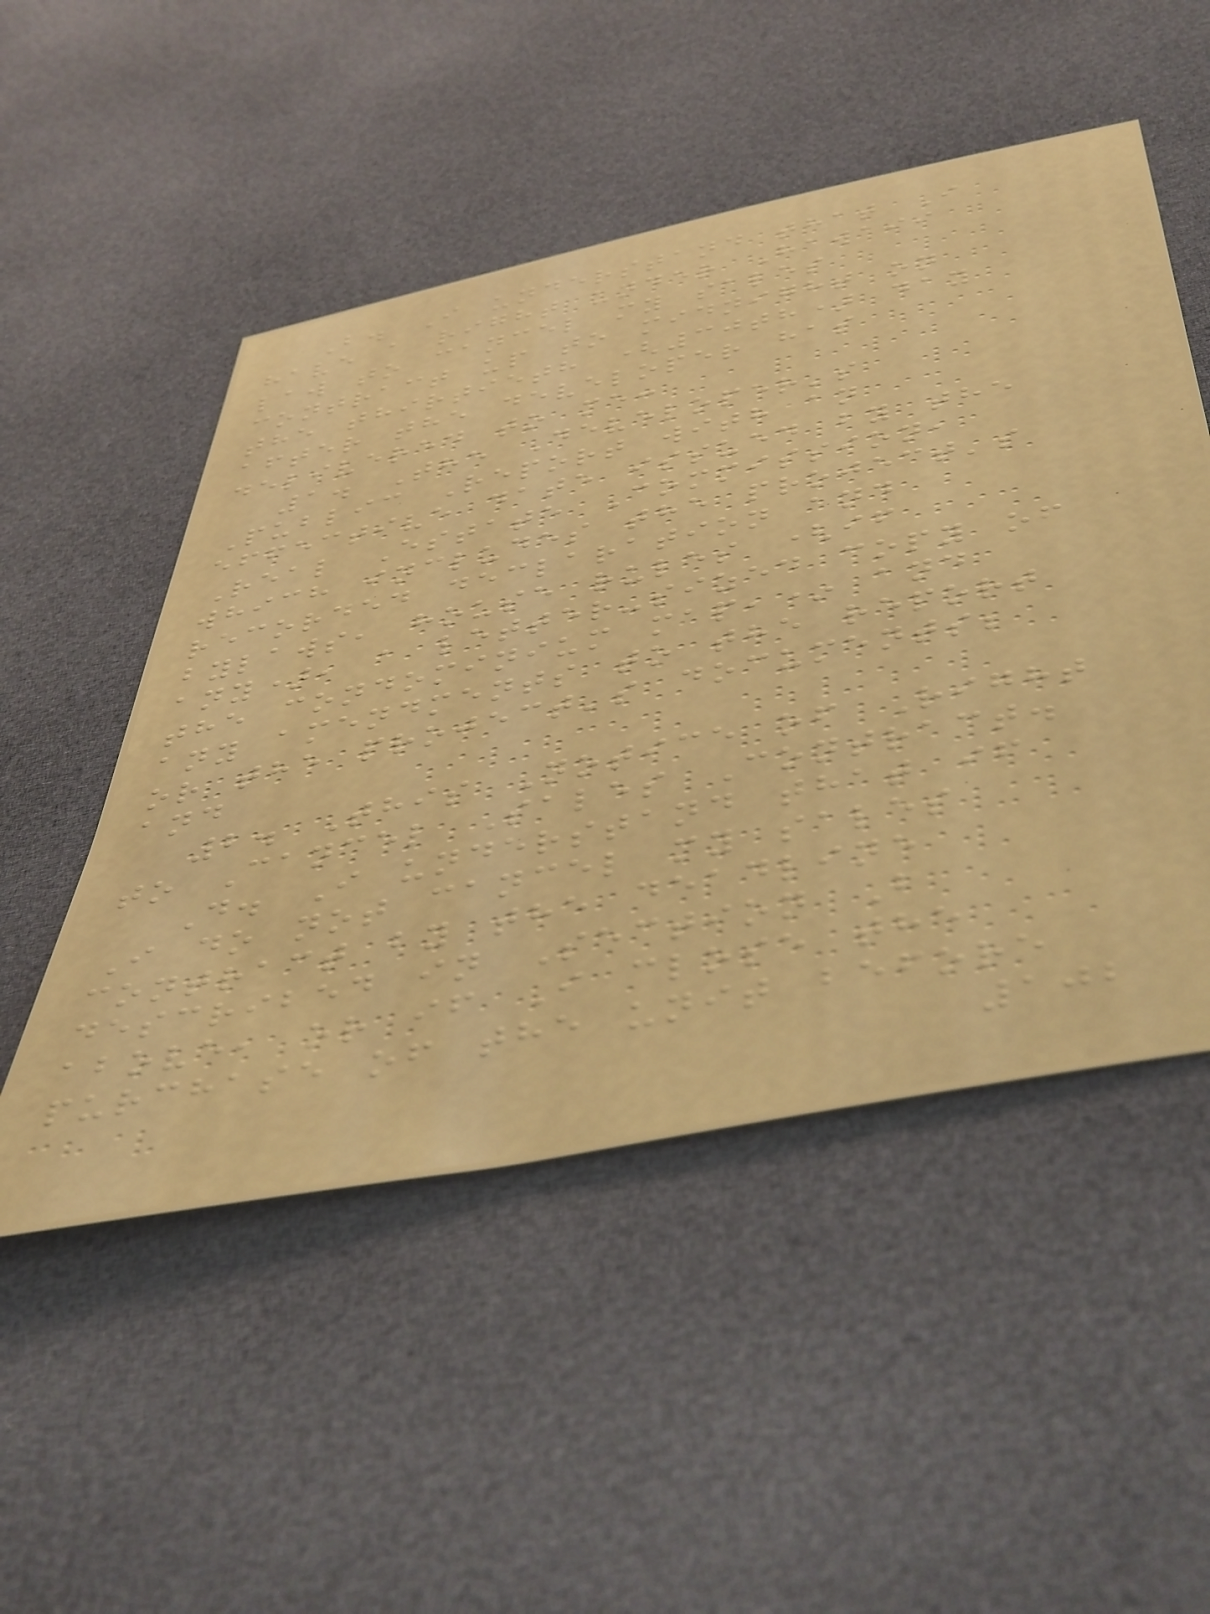B. I understand that I
have a right under Hawaii
law to cancel my sales
contract up to midnight on
the thirtieth (30th) day
after the developer has
delivered to me:
1. The Developer's
Public Report with an
effective date issued by the
Real Estate Commission,
which includes the project's
recorded declaration and
bylaws, house rules (if
any), a letter-sized copy of
the condominium map,* and
any amendments to the report
or the project's documents;
and
2. This Notice of Right
to Cancel Sales Contract.
D. I understand that if
I do not cancel my sales
contract by the deadline
described in Section B
above, or if I close the
purchase of the unit before
102
